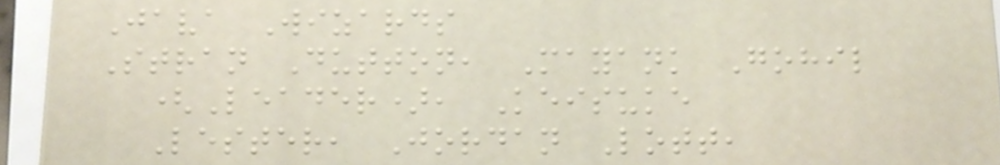Java Wizards
Stran Dutton, Mayank Gohil
(Leader), Keisuke
Lester, Jordan Lott,
